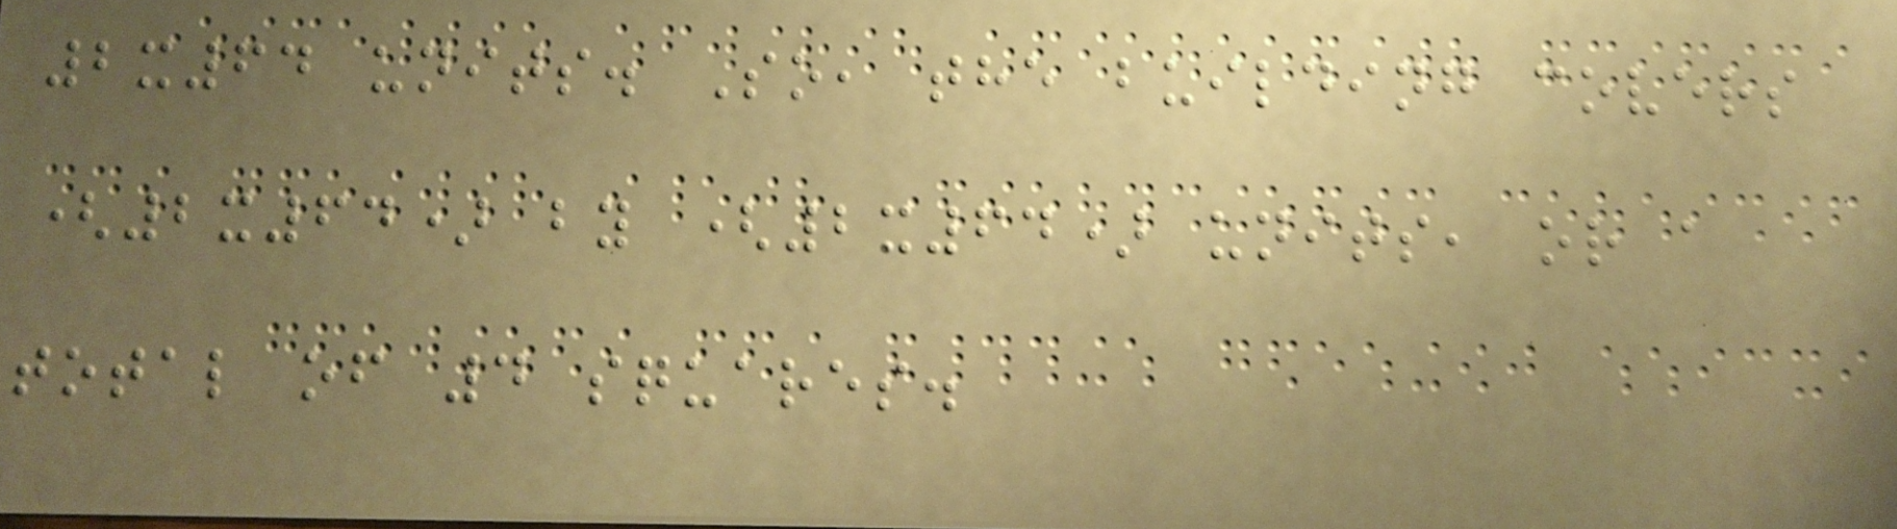2x64 units. So, the building covers
(2x64) by (2x64) units, or a
total of 4 squares.
